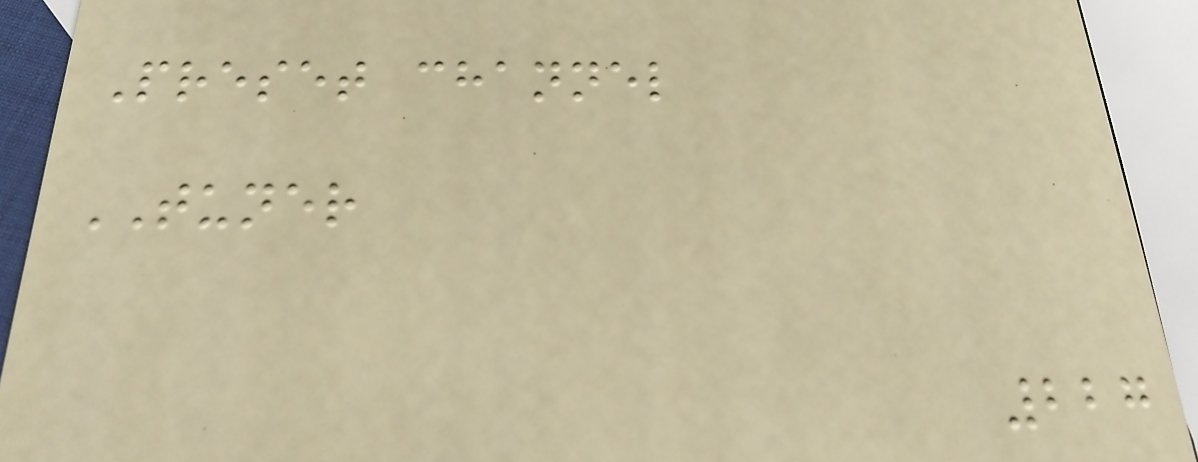Preset channel
TUNER
227
